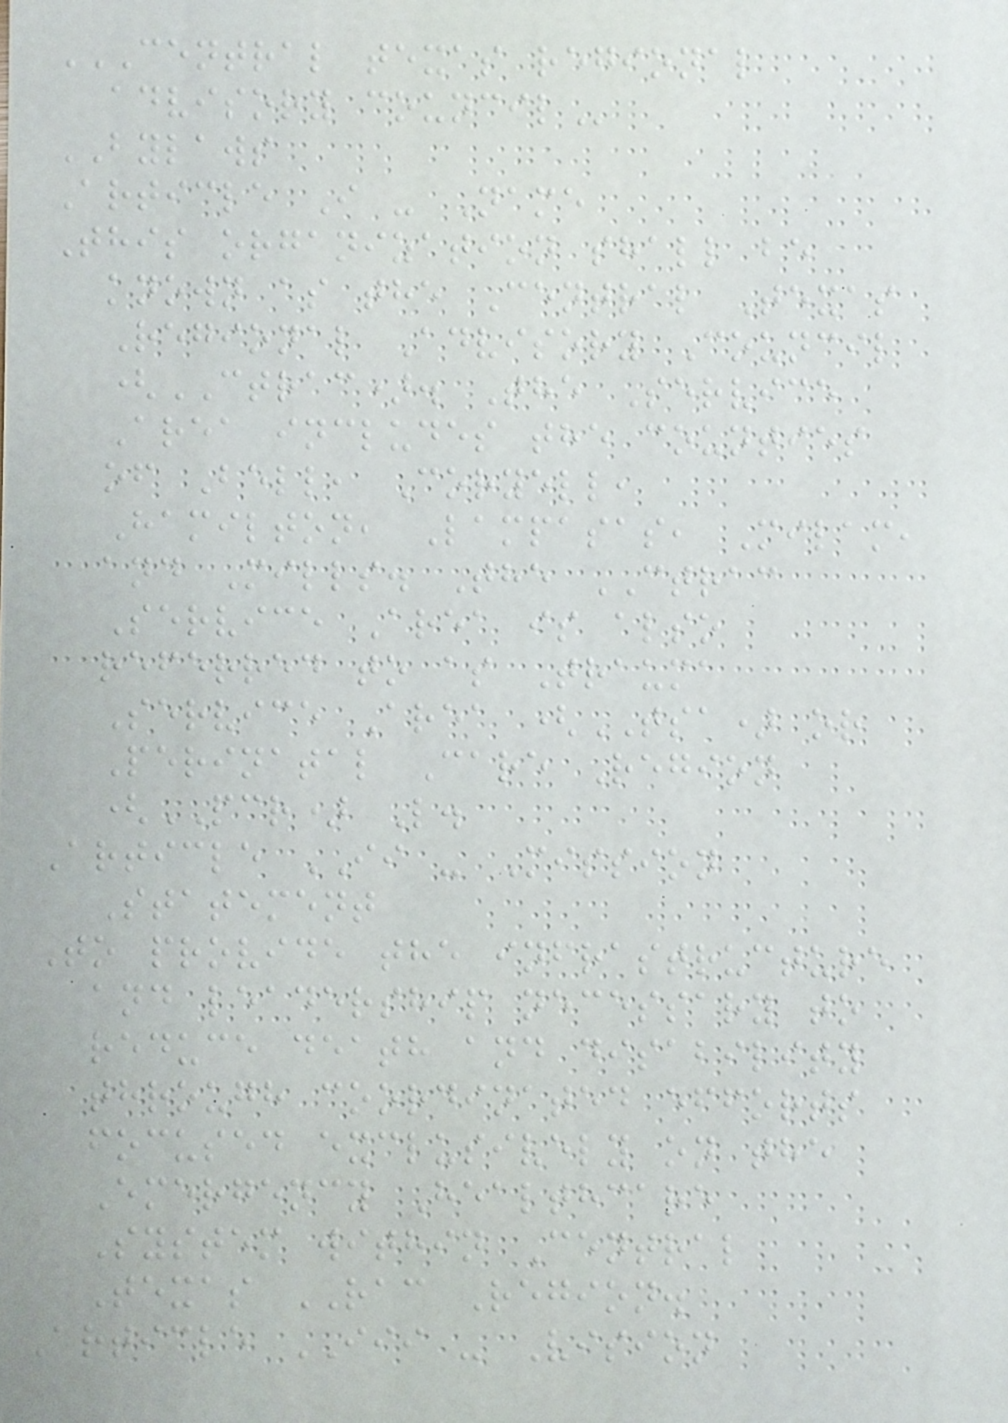CENTRAL TEXAS REGIONAL
ADVISORY COUNCIL
BYLAWS
Article I - Name
This organization shall be
known as the Central Texas
Regional Advisory Council
(CTRAC). The Service
Area includes the counties
of Bell, Coryell,
Hamilton, Lampasas, Milam,
and Mills. The CTRAC
Service Area is also
referred to as Trauma
Service Area (TSA) or
Perinatal Care Region
(PCR) L.
Article II - Mission
Statement
To provide the infrastructure
and leadership necessary to
reduce death and disability
through coordinated efforts
focused exclusively on the
Emergency Healthcare
System within Central
Texas RAC Region.
Article III - Vision
